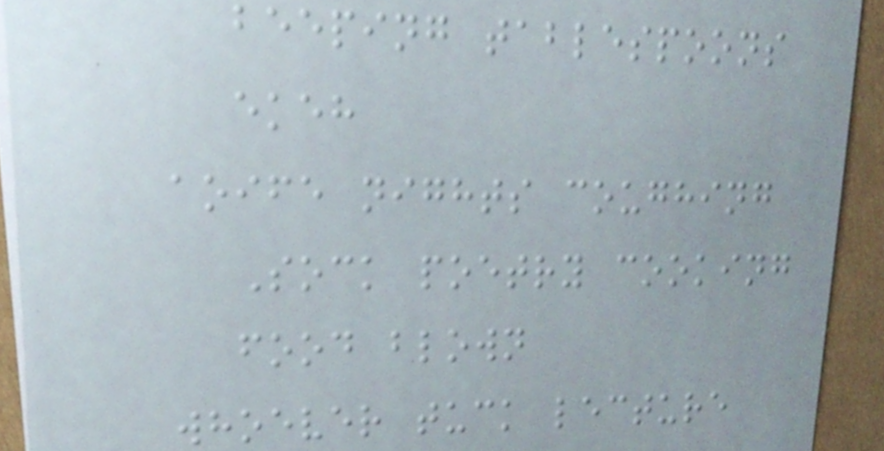beeping tablespoons
ekeh
aoife nights coughing
Sock poetry cooking
food blown
whoever tuck lecture
